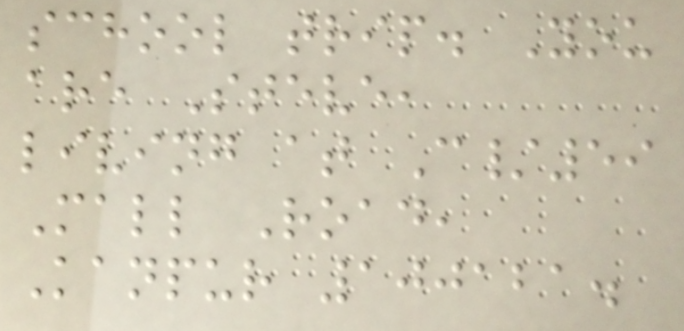school trip. You
are Steve,
living at C/59
Mall Road,
Kanpur 100121.
